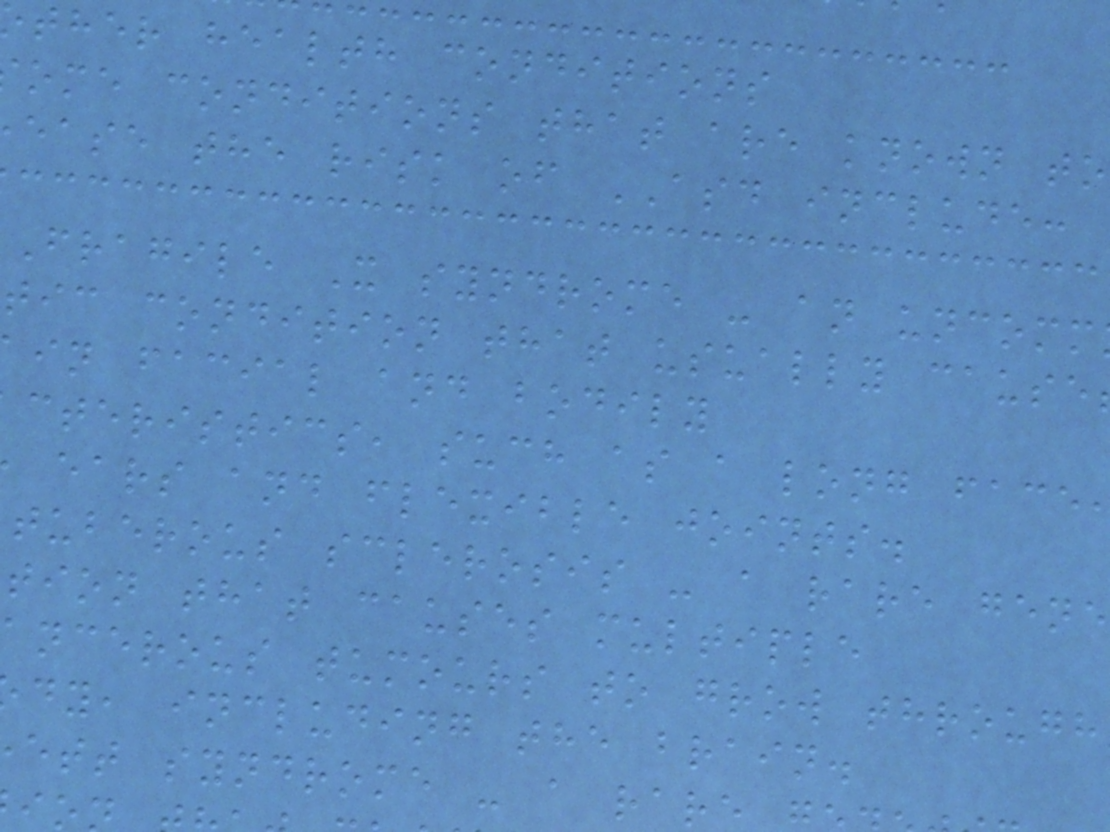ther health conditions
ome conditions that are known to
ease the risk of ASD include:
Fragile X syndrome - an uncomm
tic condition that usually cause
in facial and bodily
cteristics, such as a long face
ears and flexible joints.
tuberous sclerosis - a rare gene
tion that causes multiple
ancerous tumours to grow through
dy, including the brain.
ett syndrome - a rare
